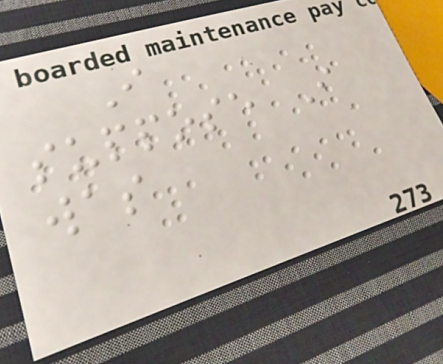I
suppose I
was
